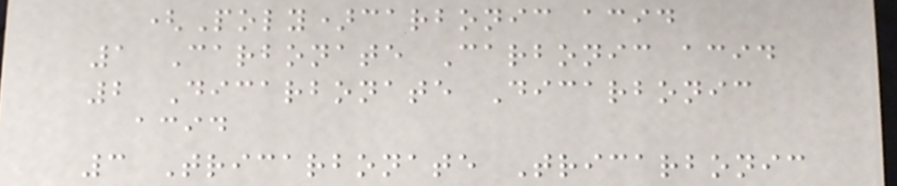(Poly)carbonic acid
1 Carbonate Carbonic acid
2 Dicarbonate Dicarbonic
acid
3 Tricarbonate Tricarbonic
